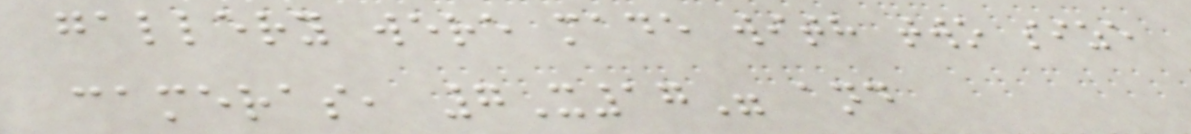gallery were made with two size
cameras, 7X17" and
